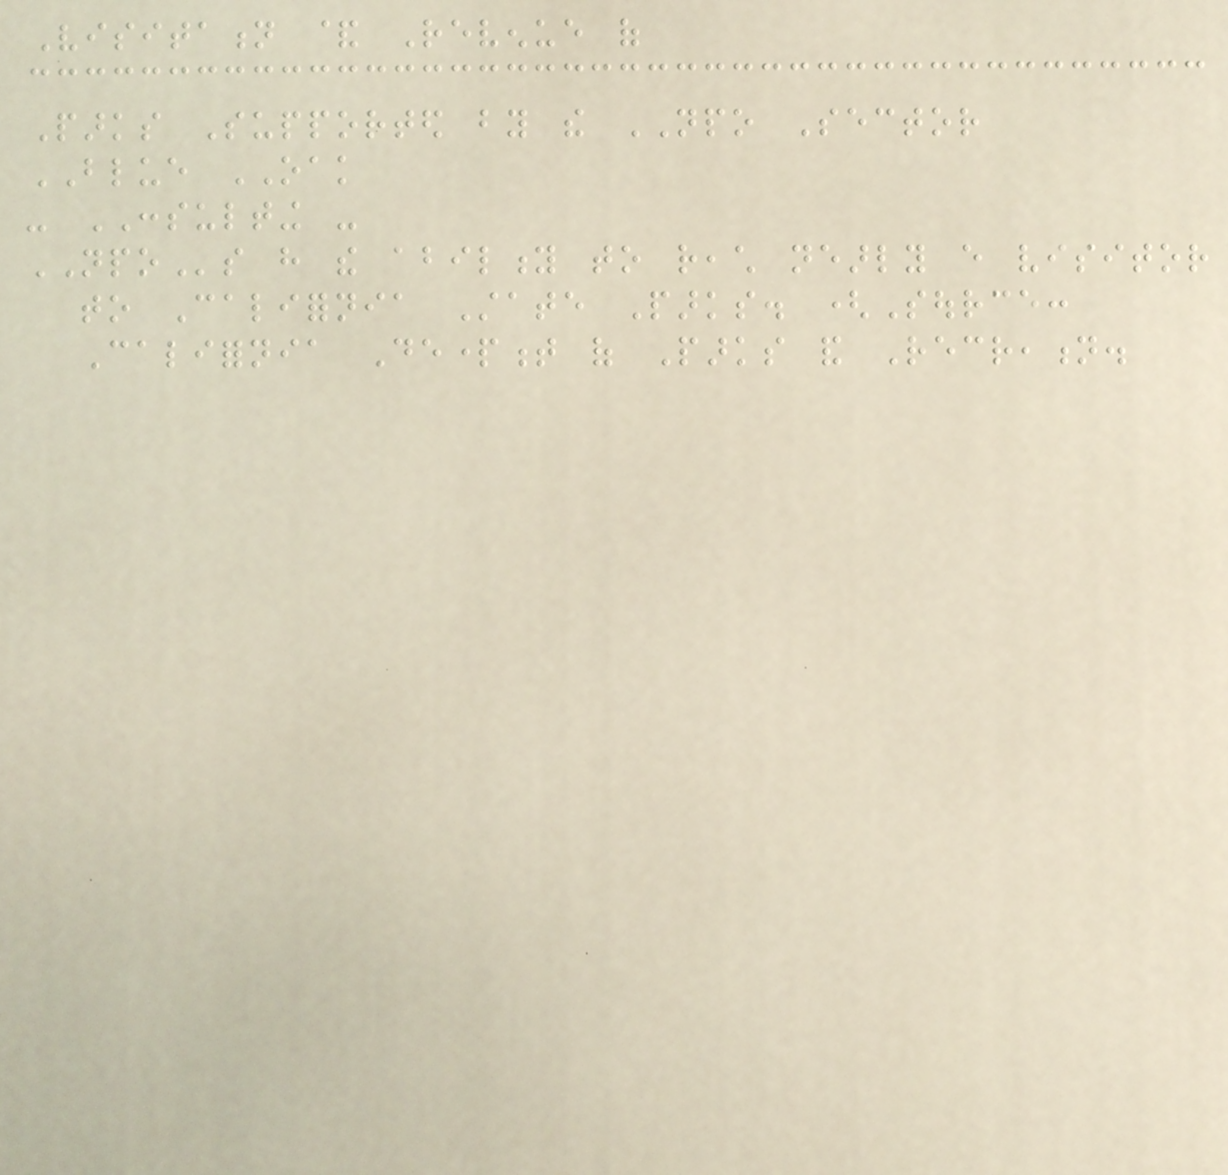Visitation & Revenue of
Parks Supported by the NPO Sector
BLUE OAK
- CONSULTING -
NPOs have the ability to reach nearly every visitor
to California State Parks. (Source:
California Department of Parks and Recreation.
